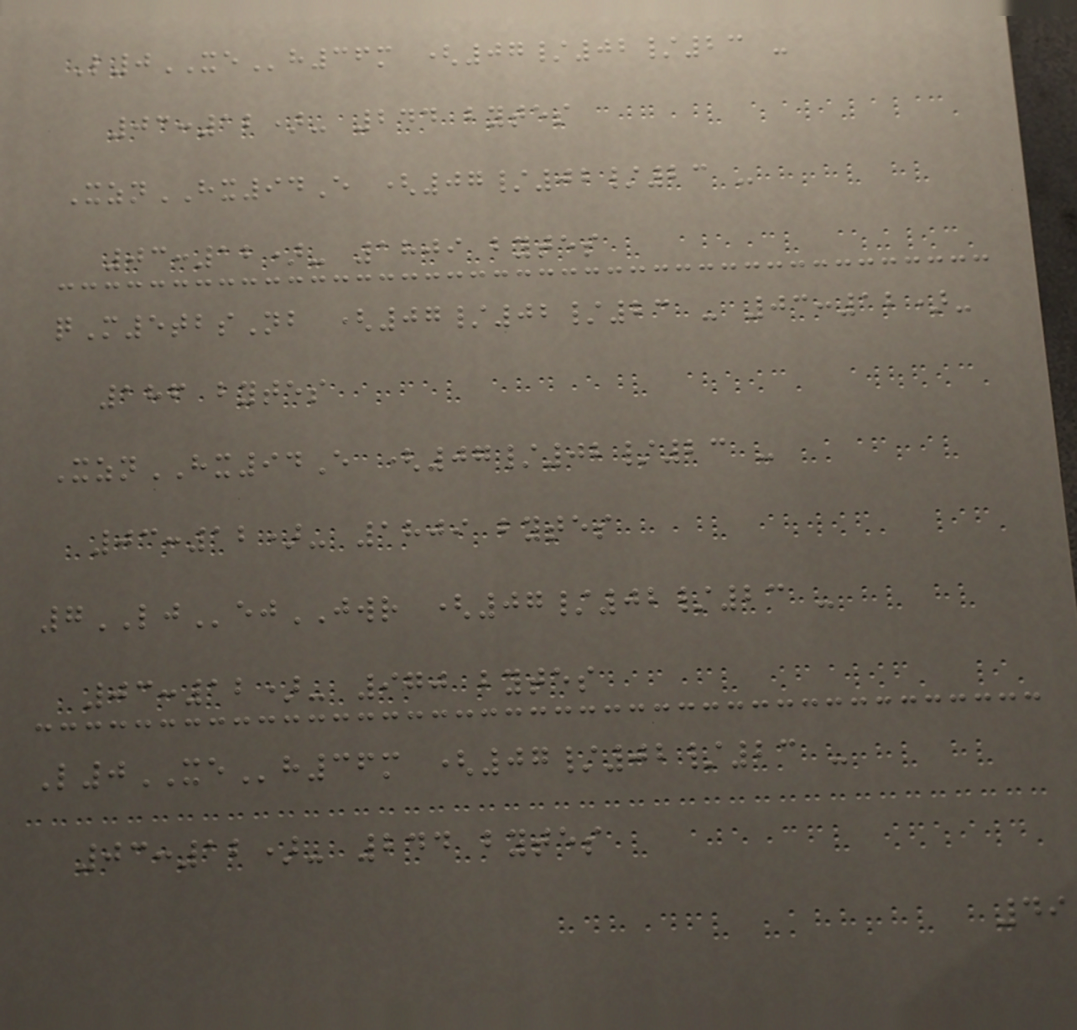L0XEh36m (07/02/23 -
03:12)- 244 bytes
XznHX94E (07/02/23 -
03:12)- 1809 bytes
qM5tbsNb (07/02/23 - 03:12)-
186 bytes
XznHX94E (07/02/23 -
03:12)- 1809 bytes
7LJejJWR (07/02/23 -
03:12)- 970 bytes
L0XEh36m (07/02/23 -
03:12)- 244 bytes
49
